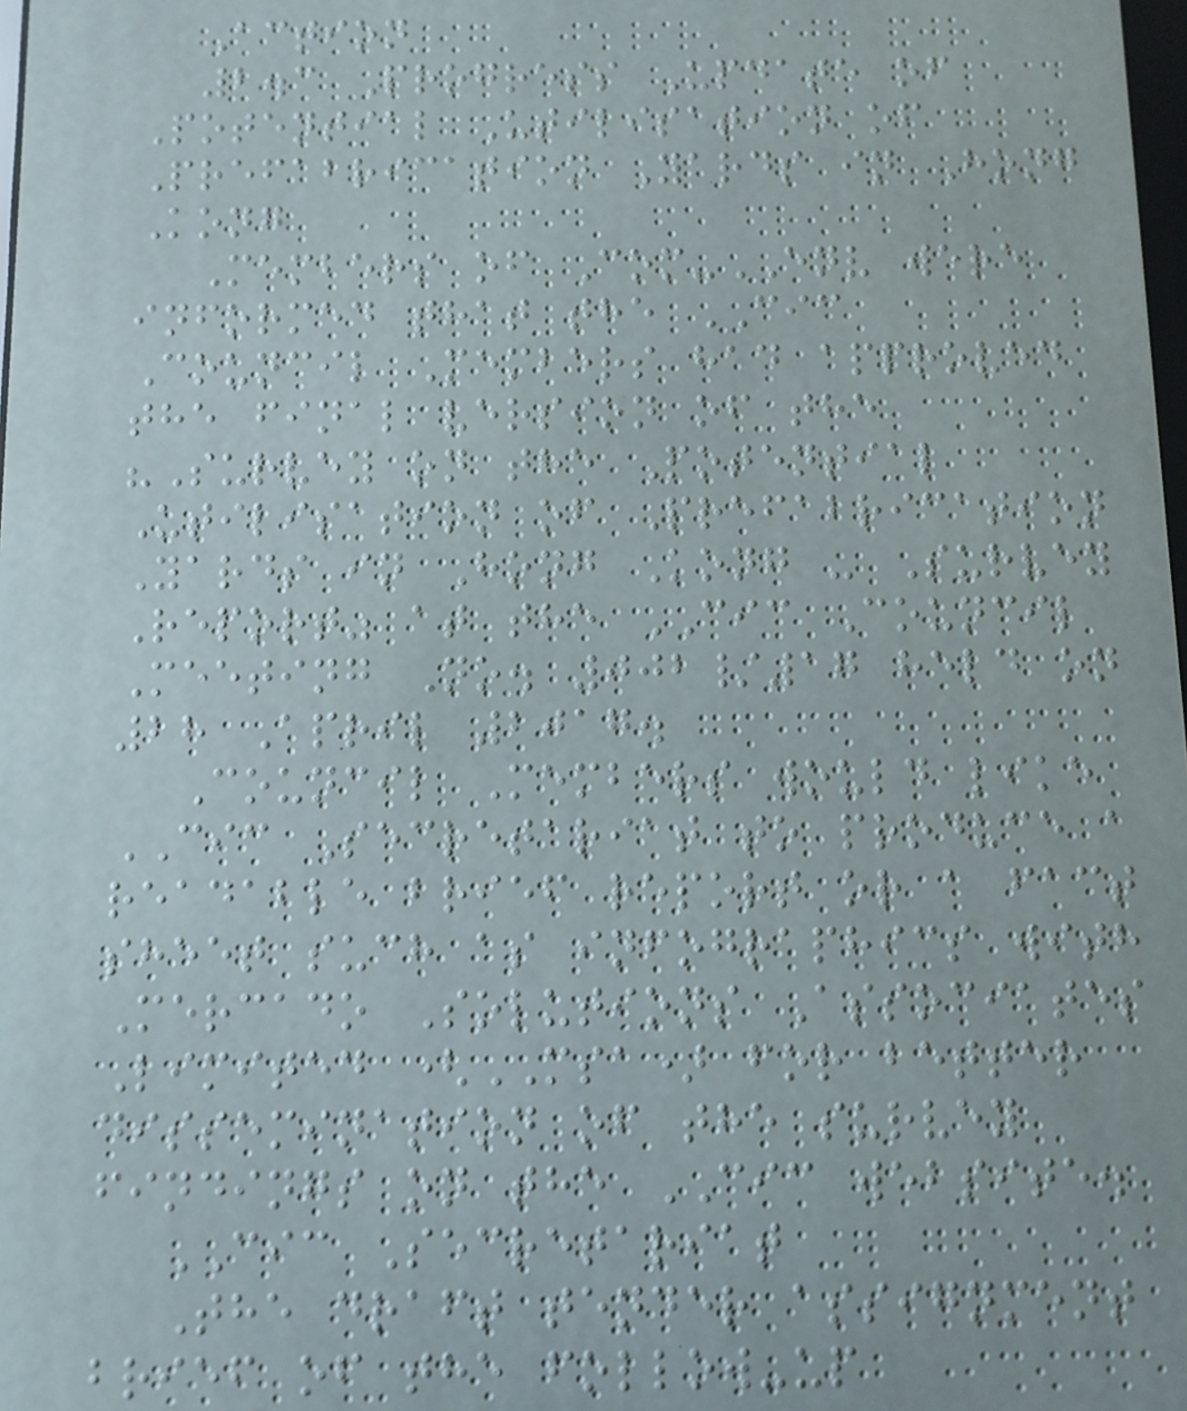Action
2.3 Progress Update of
Potential Utilisation of
Prefabrication Yards in Hong
Kong
Members of Com-ENV were
informed that the CIC
Council Members had approved
the final version of the
"Survey on the Potential
Utilisation of Prefabrication
Yards in Hong Kong - Survey
Report" at the CIC Council
Meeting No. 002/17 held on
28 April 2017.
Council Members would like
CIC Secretariat to produce a
readable brief report or a fact
sheet such as infographics with
Mercado Solutions Associates
Limited (MSA) for better
dissemination of the survey
findings on the CIC website.
CIC Secretariat
The draft tender assignment
brief of the follow-up
